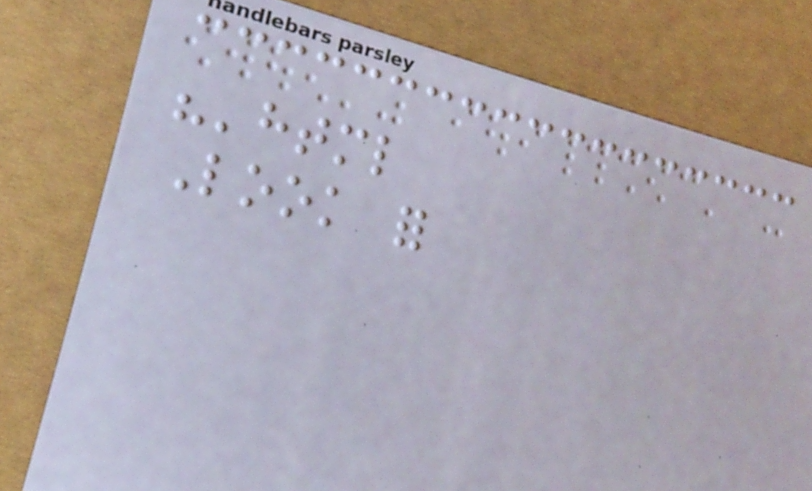"'html
Look for
